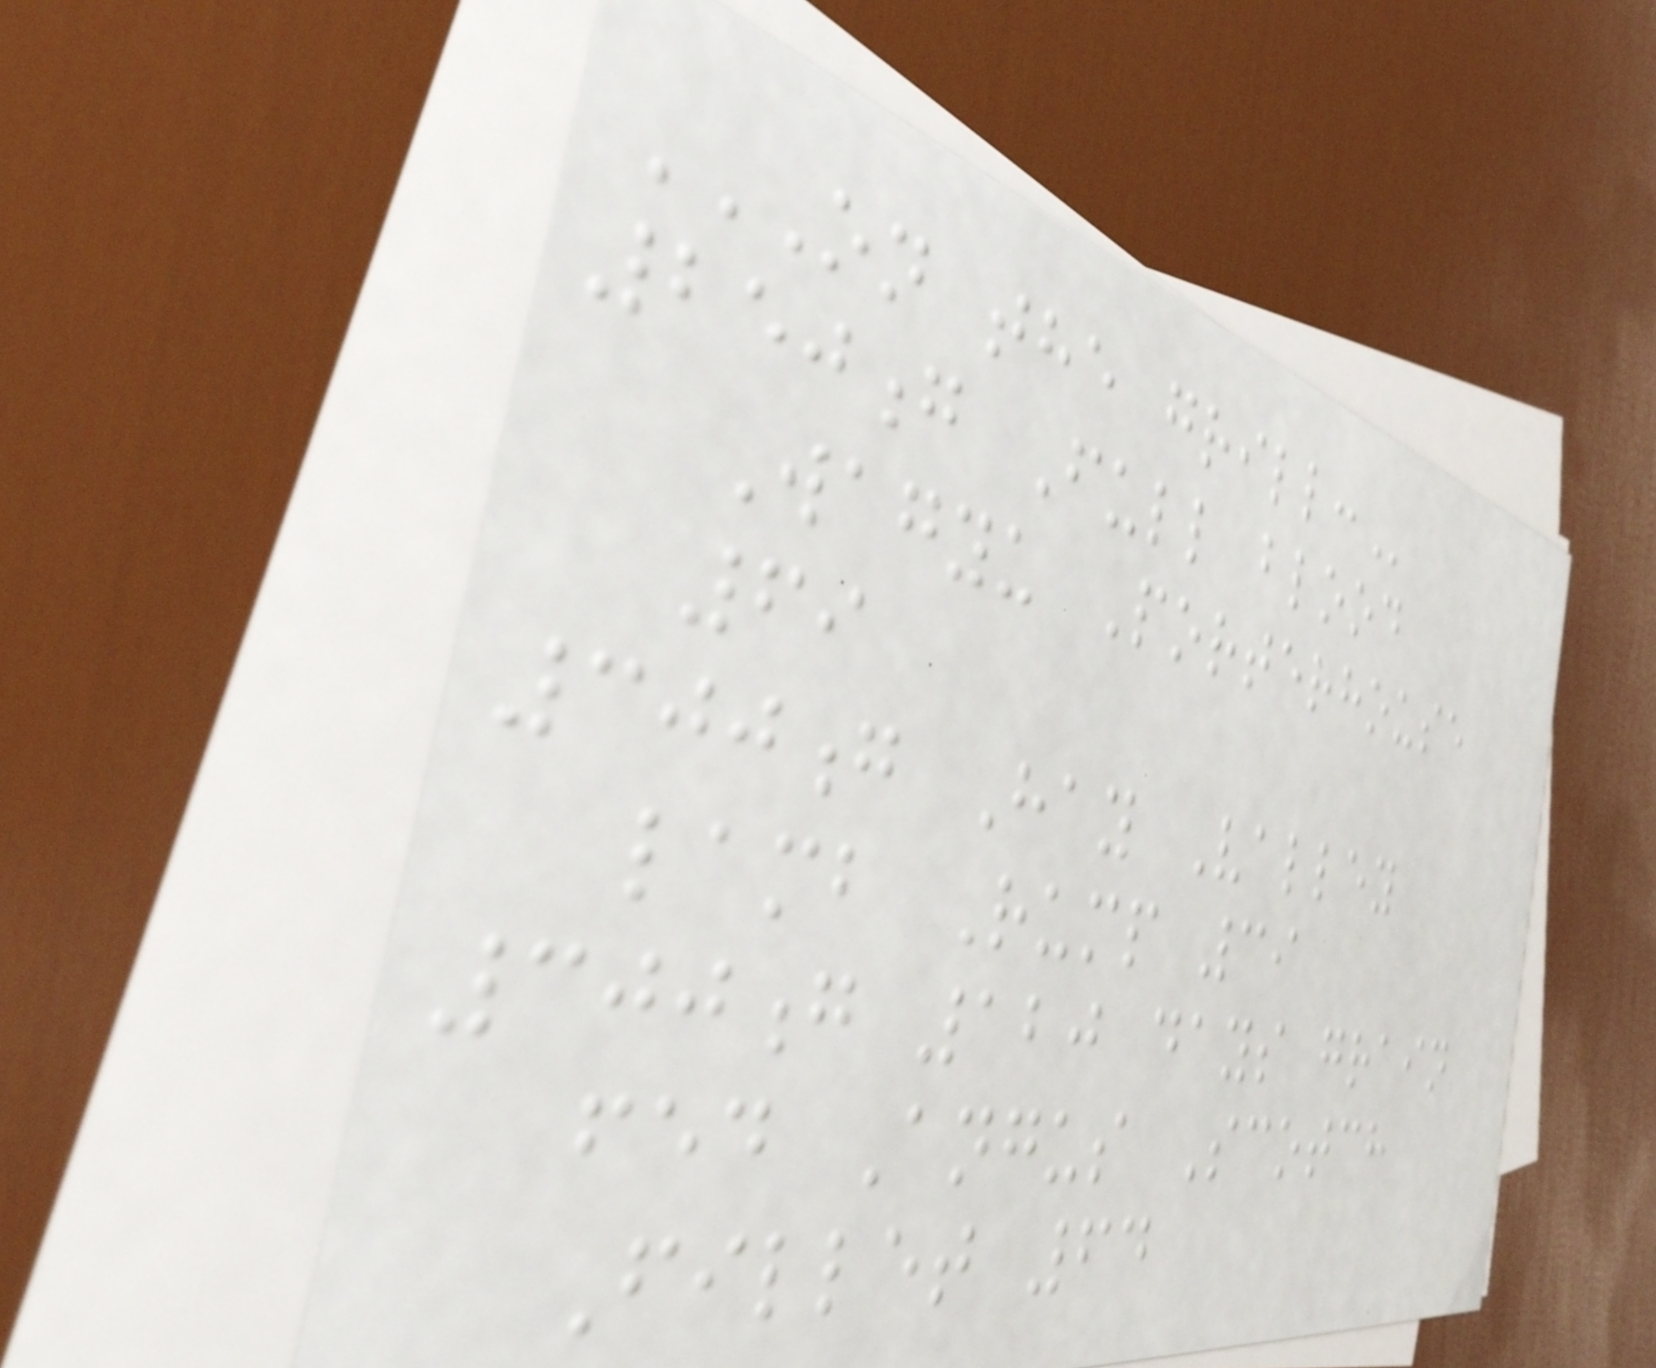ON THE GRILL:
250g Full blood
Wagyu Porterhouse
69
300g Hay Valley
lamb Rump 39
300g 120 days grain
fed Angus Scotch
Fillet 64
